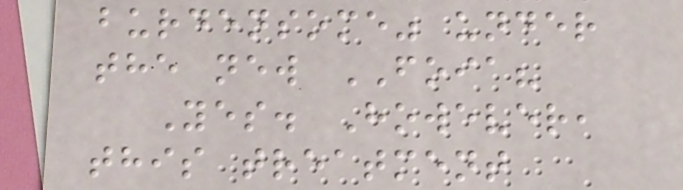burdensome" under
the new FOIA?
Yes. However,
this treatment
